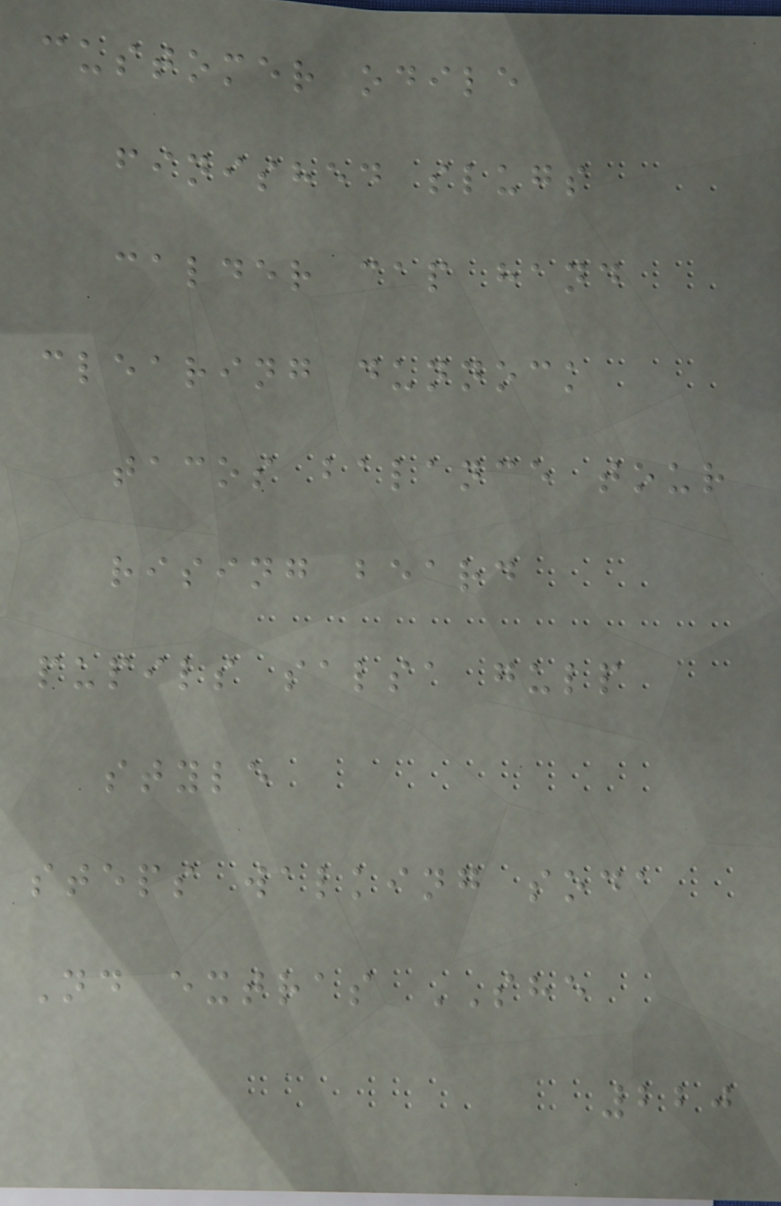customer odile
finished slugs
calder cap hand
clearing dunnock
tacos balance tour
rising beard
pupils salsa gulp
style
steps walking soda
Nd extras SHE
220
